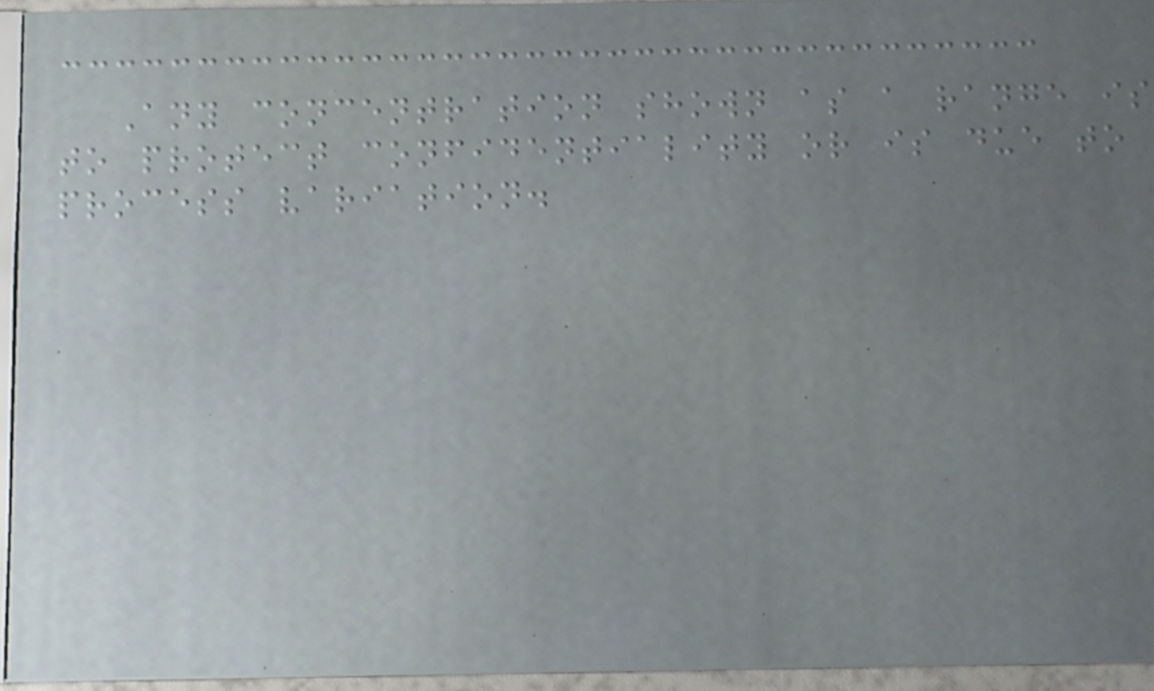Any concentration shown as a range is
to protect confidentiality or is due to
process variation.
